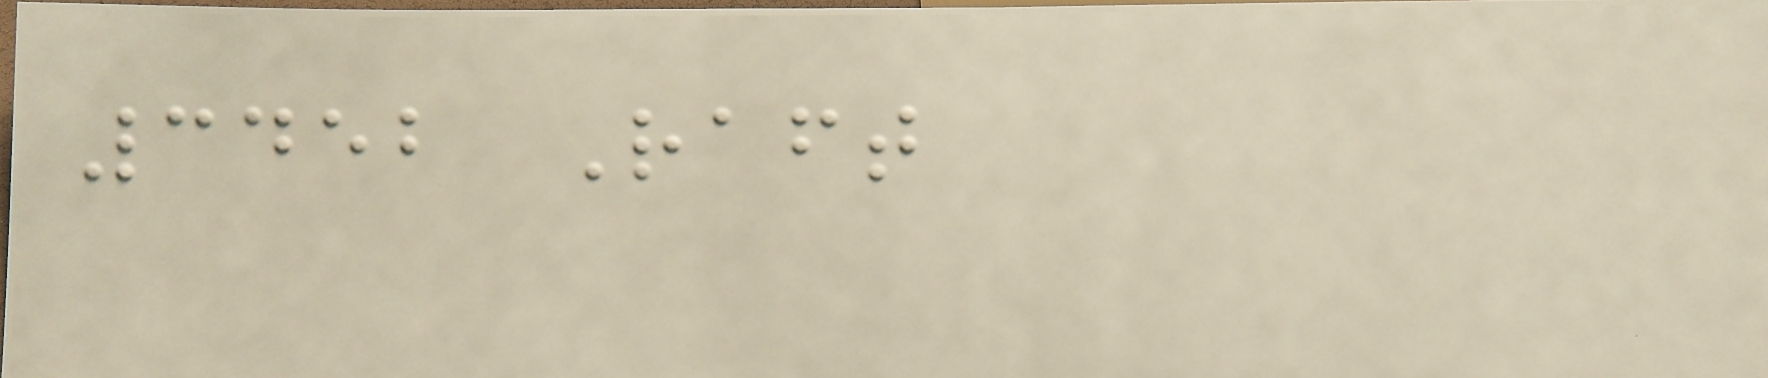3452 Raft
